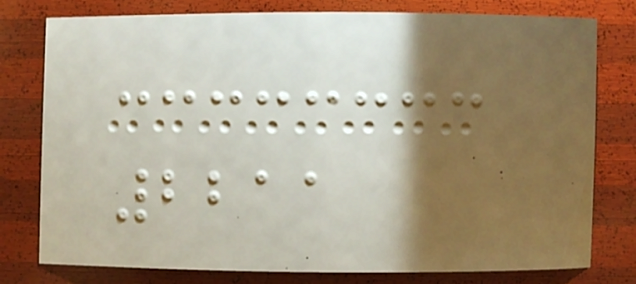2211
